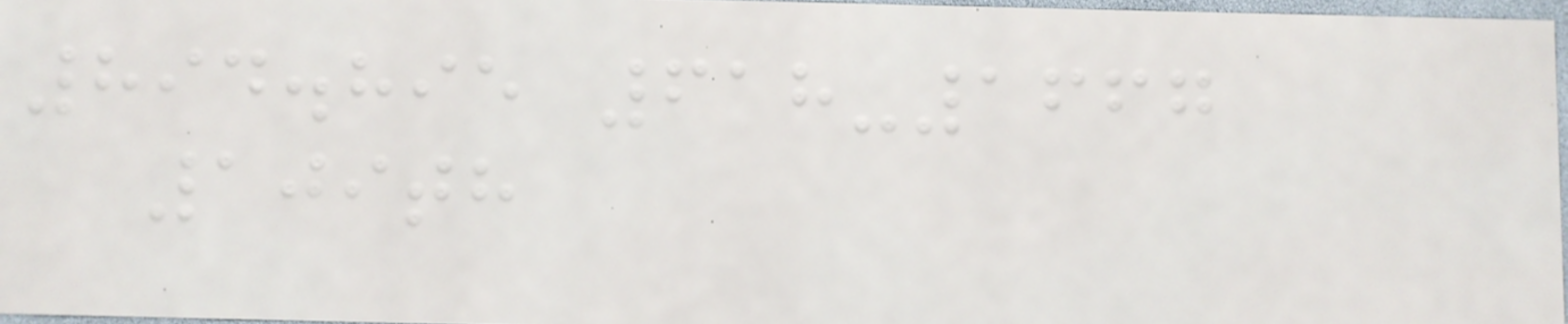894.895 618-1667
109th
